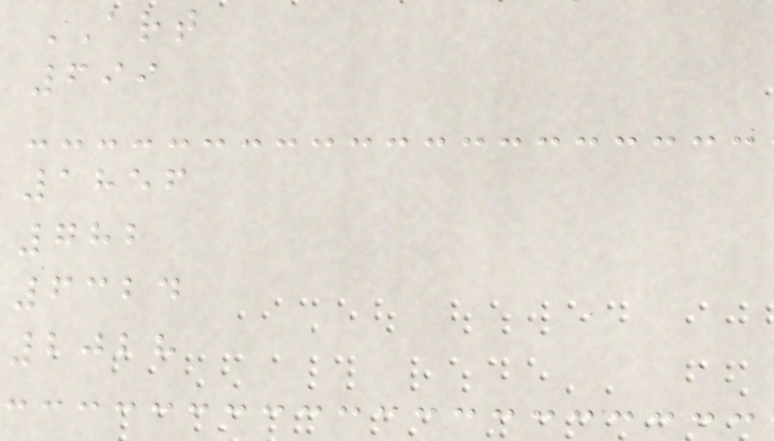ART
699
1856
782
6324
2028
